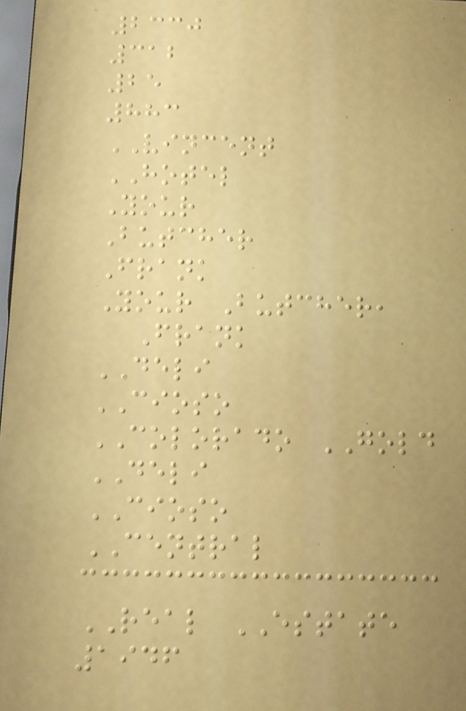2330
312
25
883
VINCENT
HOTEL
Your
Butcher
Frank
Your Butcher,
Frank
DELI
CIOSO
COLORADO GOLD
DELI
CIOSO
CENTRAL
REAL ESTATE
1946
